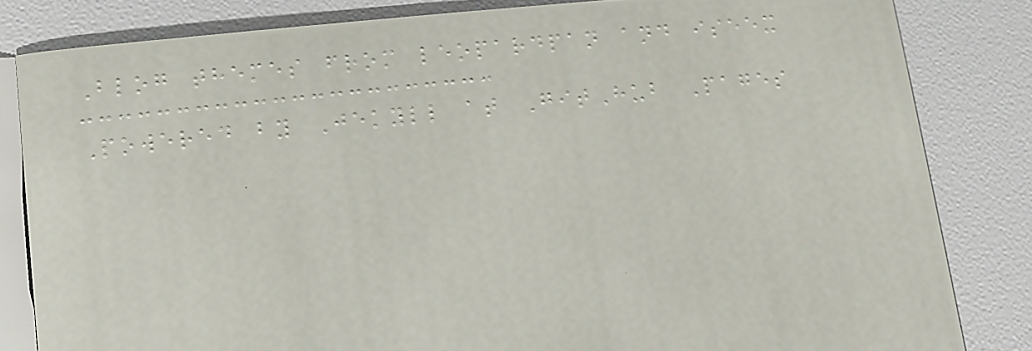Blog themes from leopardpan and iseex
Powered by Jekyll at GitHub Pages
